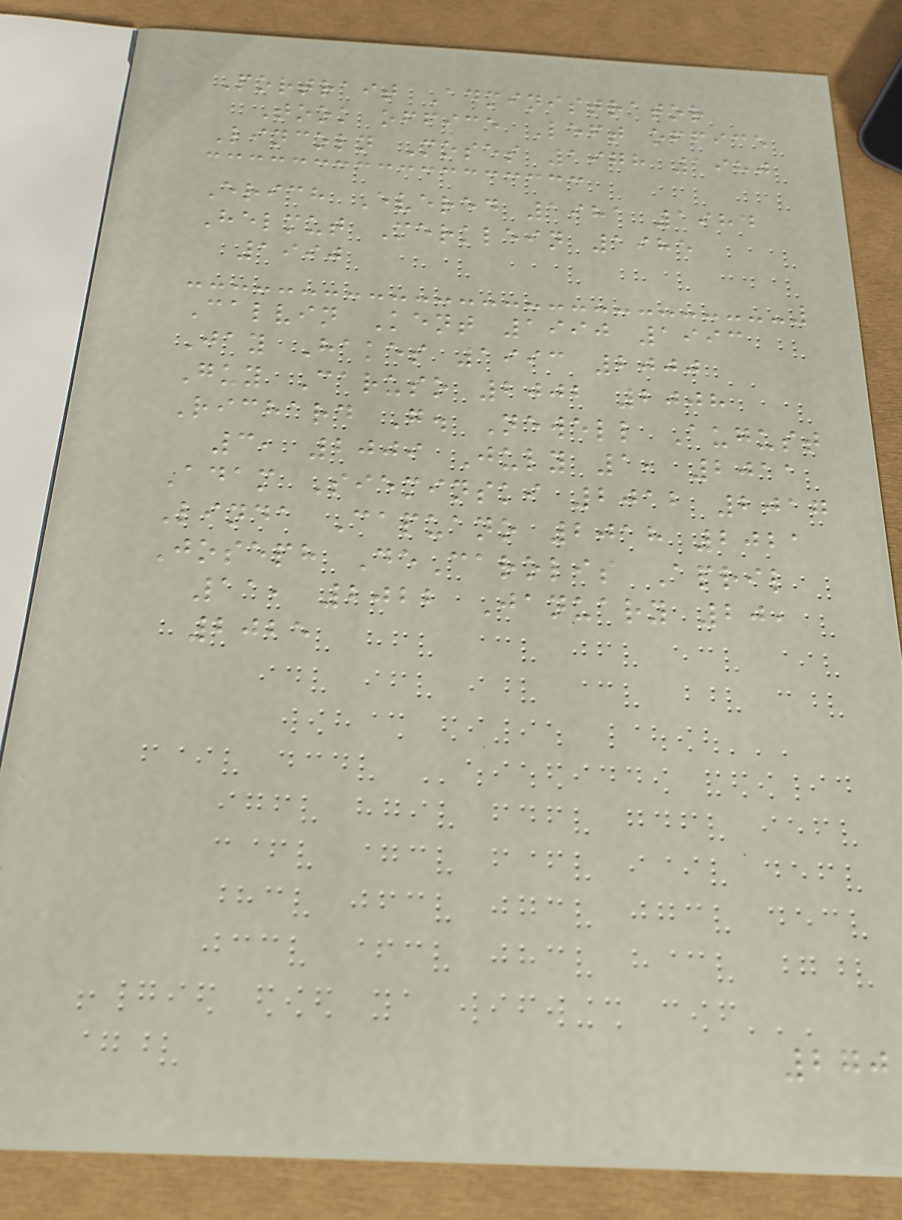Portrait Administrator
Took office Left office
Lincoln Moses 1978 1980
Erich Evered 1981 1984
Helmut Merklein 1985
1990
Calvin Kent 1990 1993
Jay Hakes 1993 2000
Guy Caruso 2002 2008
Richard G. Newell August
3, 2009 July 1, 2011
Adam Sieminski 2012 2017
Linda Capuano 2018 2021
Joseph DeCarolis April
11, 2022 January 20,
2025
270
